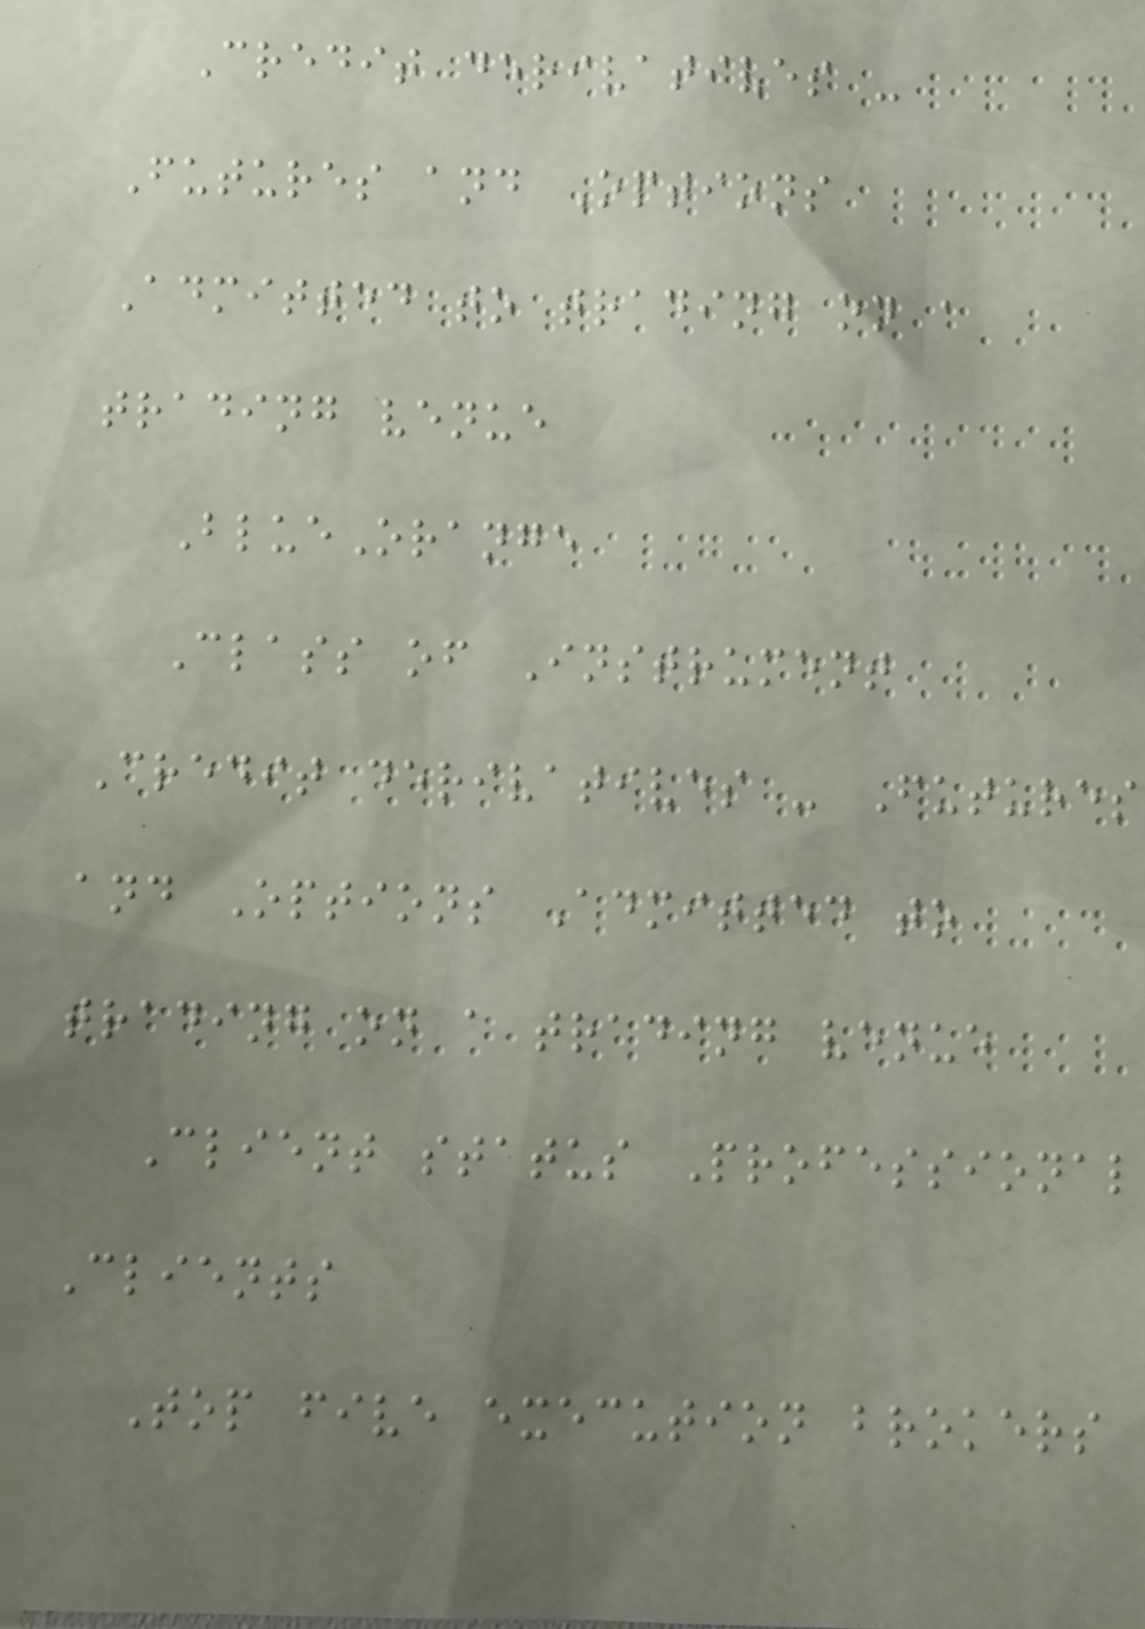Credit derivatives -
Futures and Options
Admitted to trading on a
trading venue
BlueOrange
Class of Instrument
Credit derivatives - Futures
and Options Admitted to
trading on a trading venue
Client status Professional
Clients
Top five execution brokers
